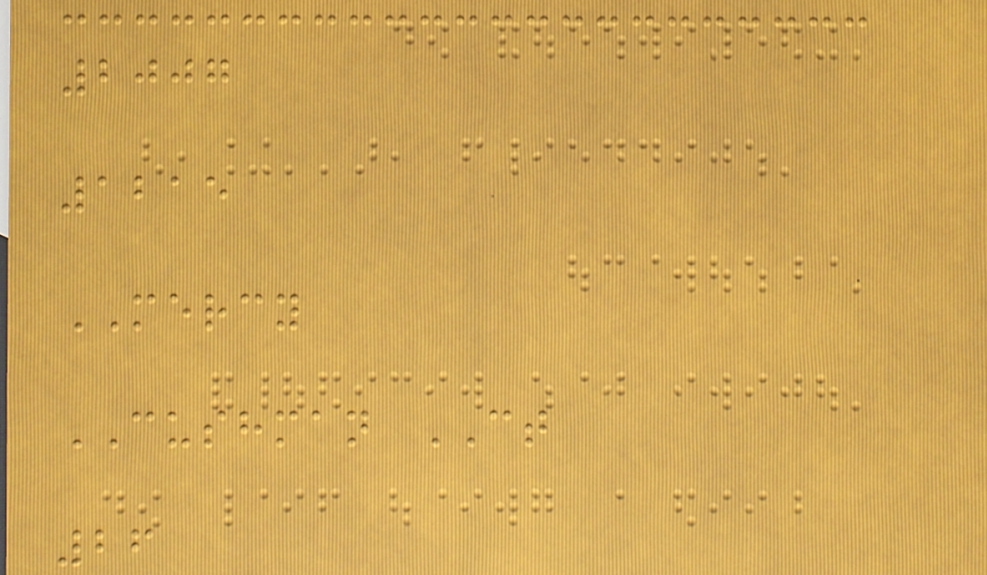2007
1215
MERCY
CUSHMAN CT
26
